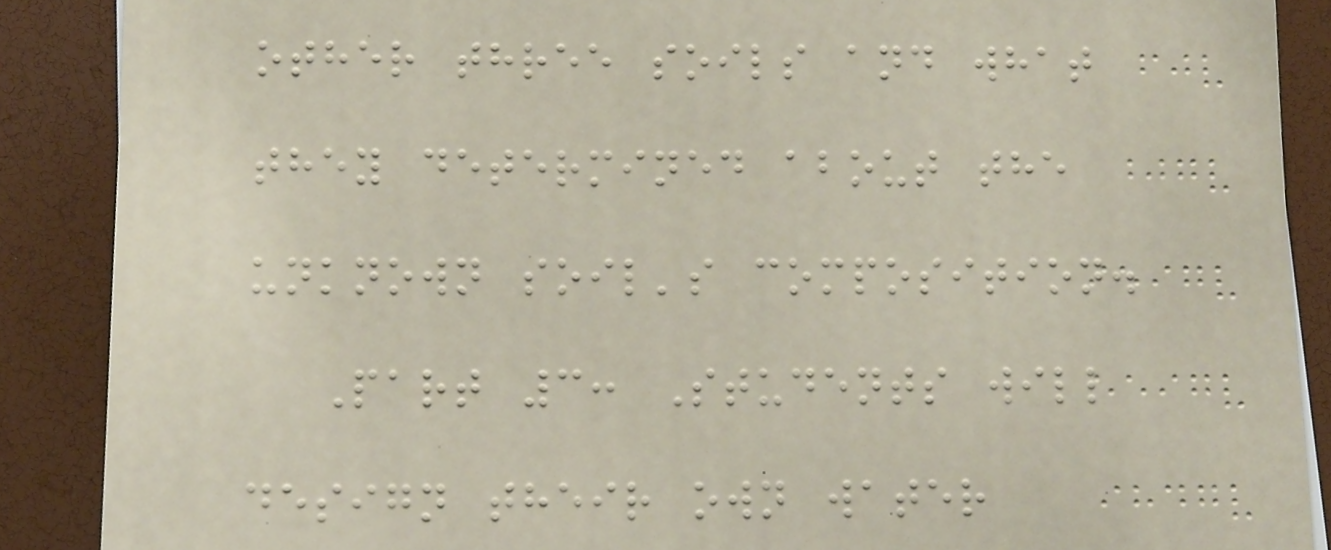other three soils and what
they determined about the
unknown soil's composition.
Part 3: Students will
design their own water
